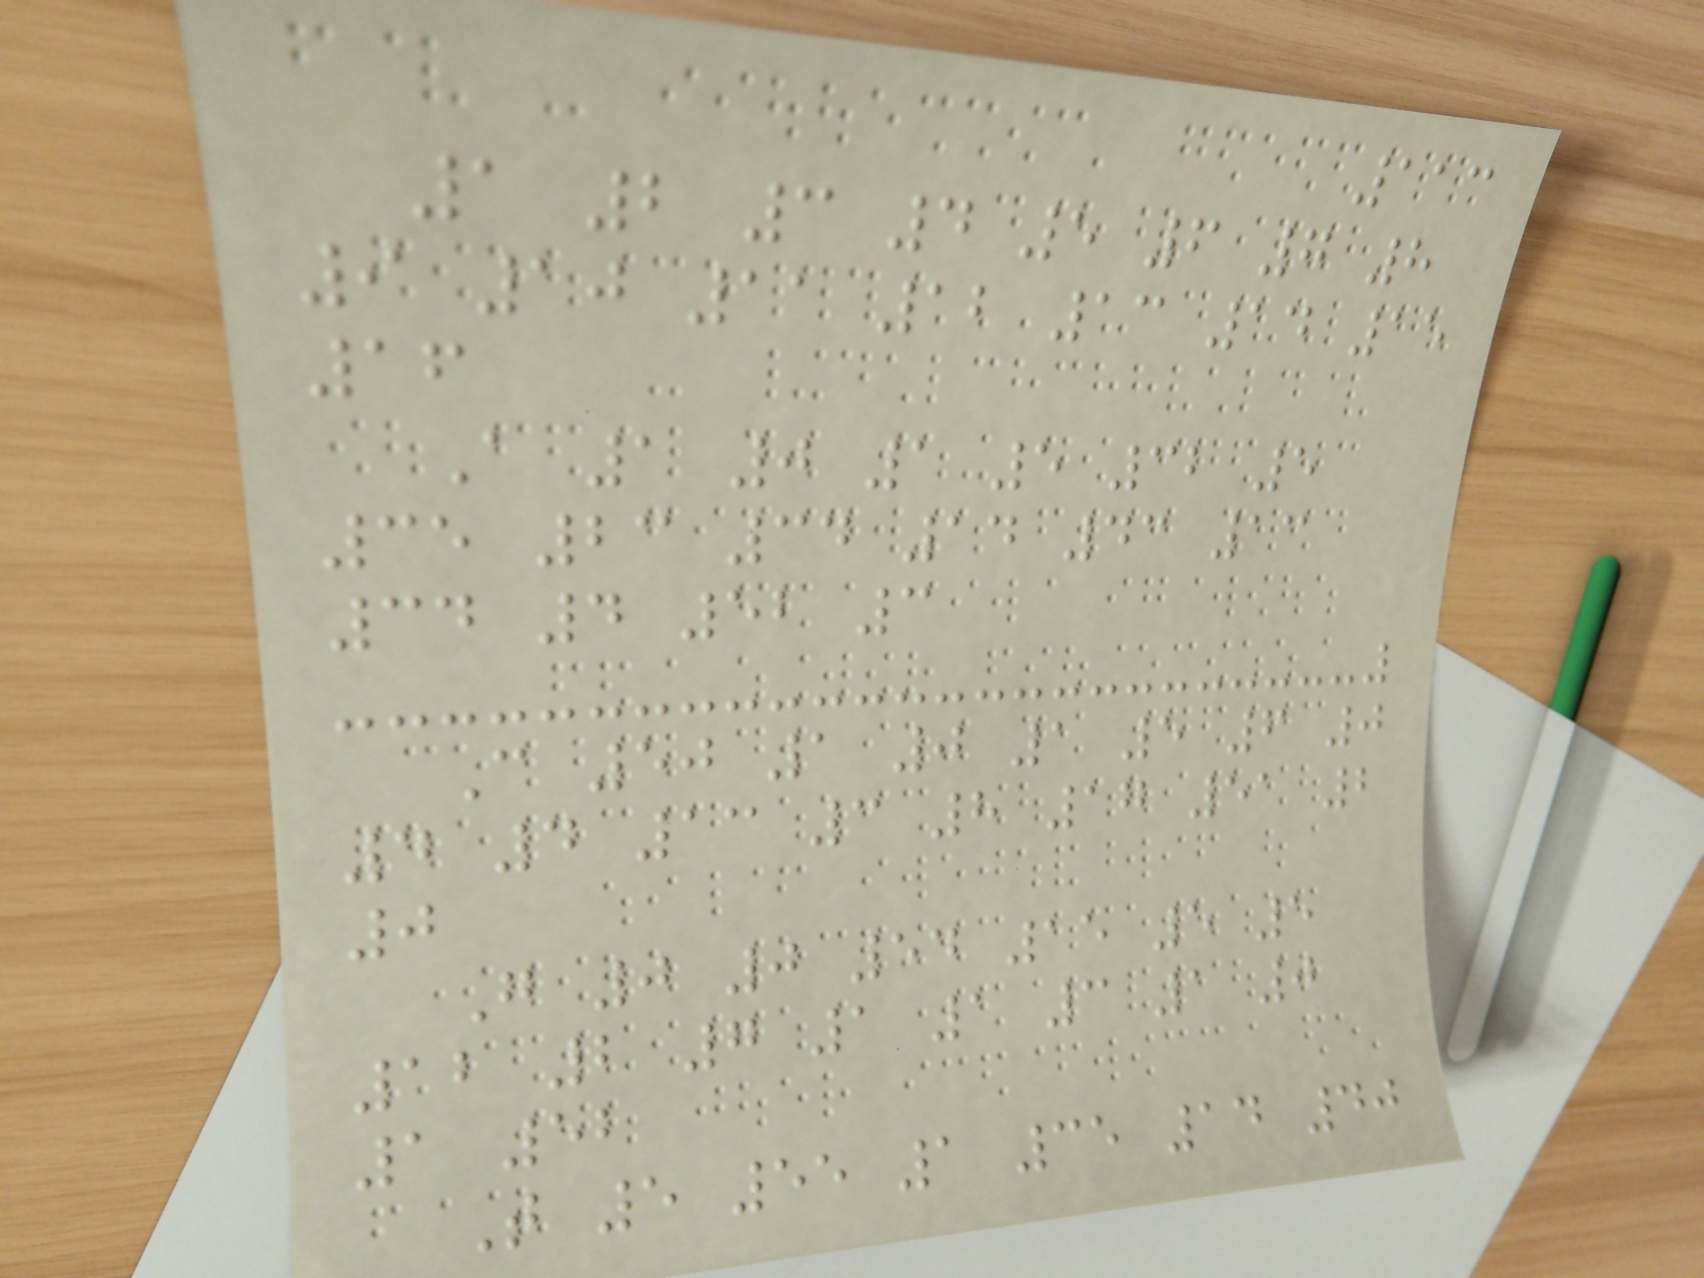113
1 2 3 4 5 6 7 8
9 10 11 12 13 14 15
16
A 1 0 1 5 32 5
35 23 34 14 43 13
34 4 52 3
C 50 1 0 1 5 6 0
4 4 13 3 8 17 51 2
0
G 0 0 54 15 5 5
12 2 7 1 1 3 1 0
1 52
T 5 55 1 35 14 40
